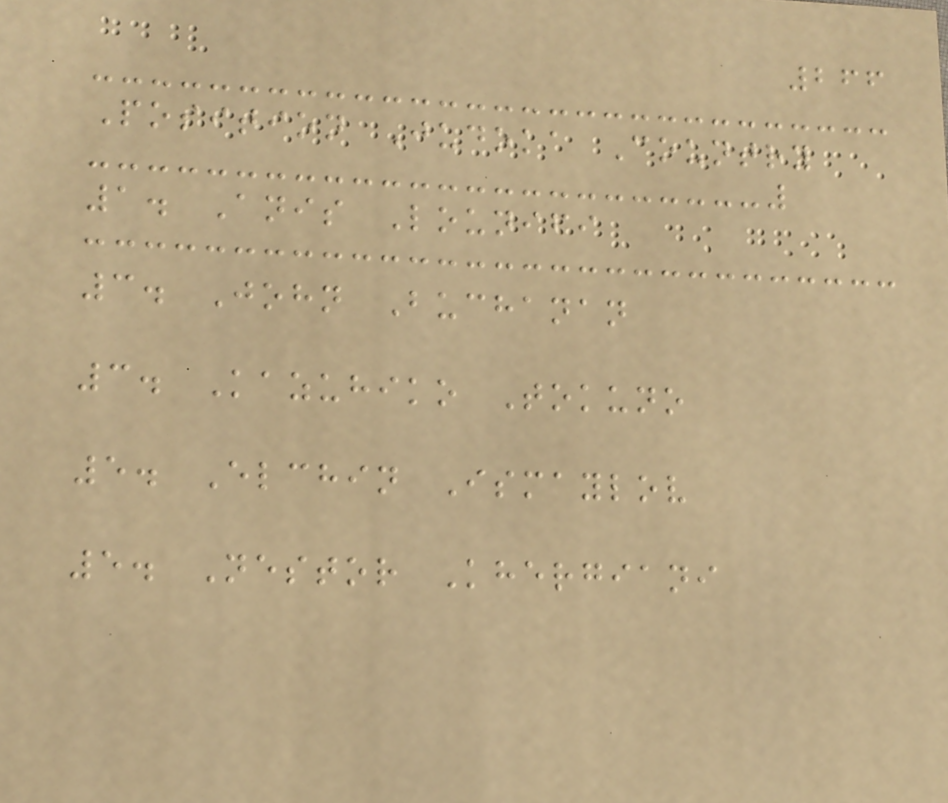266
Position Judoka Country
1. Anis Lounifi
3. John Buchanan
3. Kazuhiko Tokuno
5. Elchin Ismaylov
5. Nestor Khergiani
